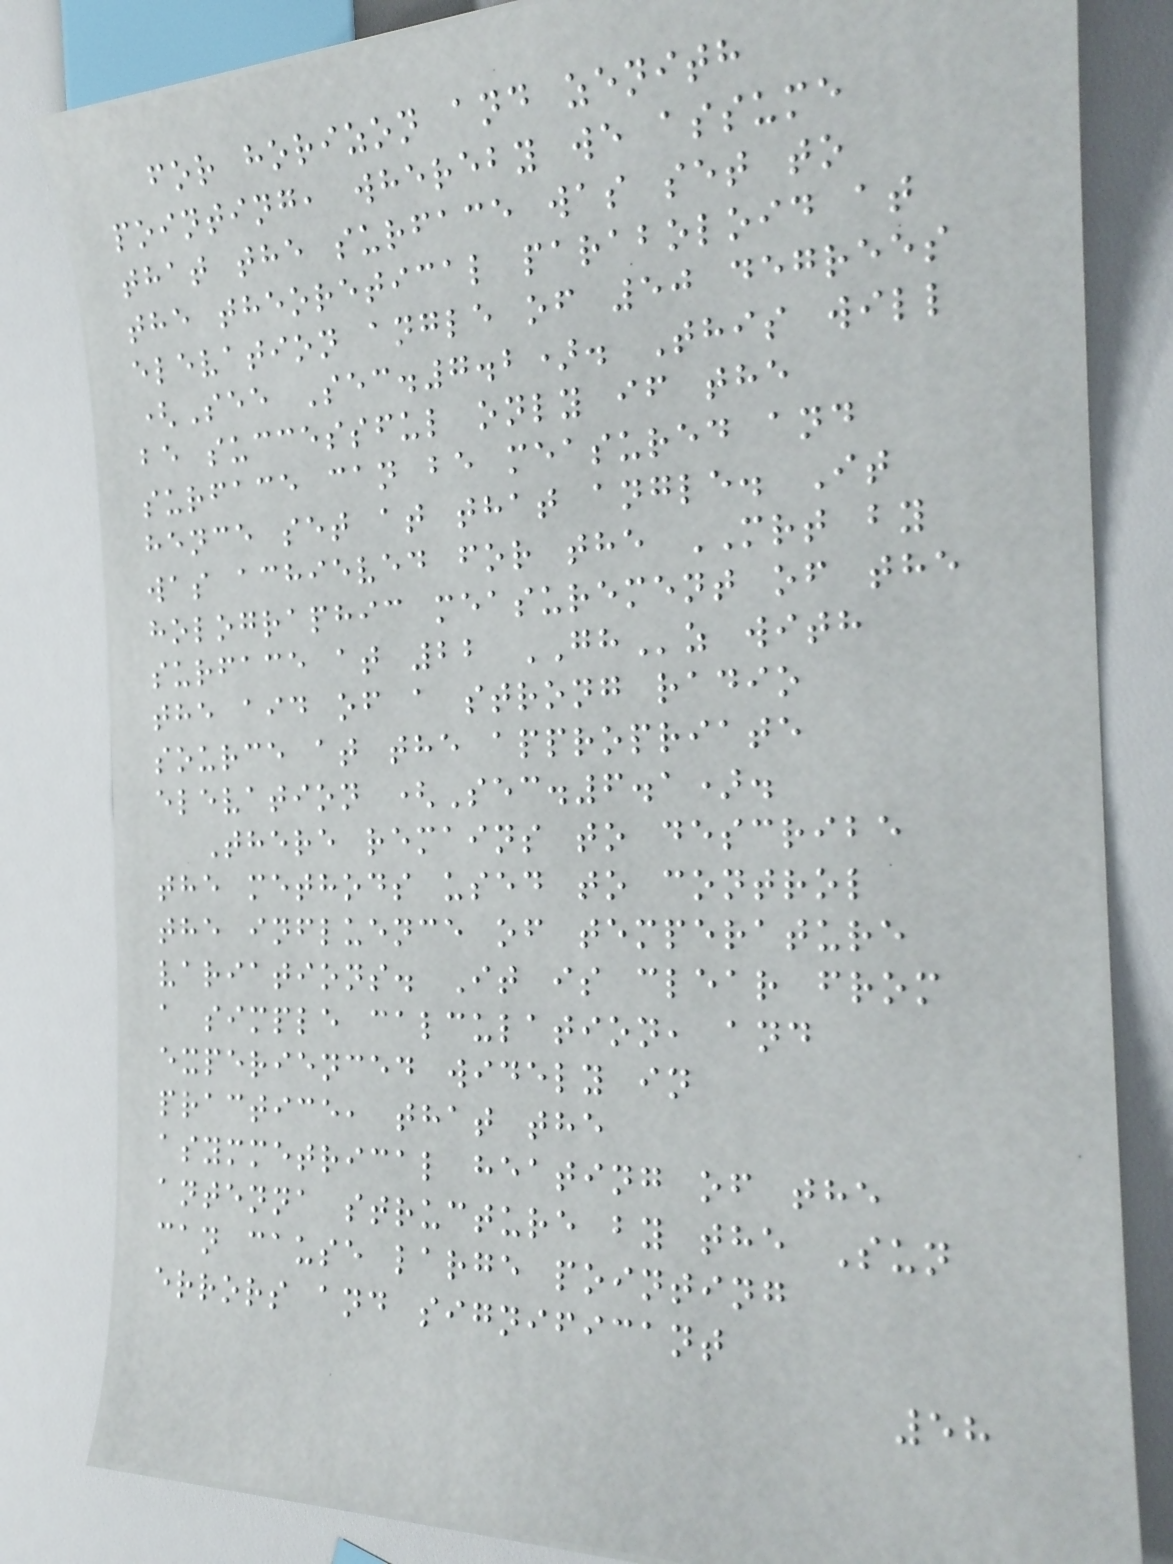for horizon and zenith
pointing, whereby we assume
that the surface was set to
the theoretical paraboloid at
elevation angle of 50 degrees
(See Sec.7.2). This will
be successful only if the
surface can be measured and
hence set at that angle. It
was achieved for the MRT by
holographic measurement of the
surface at 22 GHz with
the aid of a strong radio
source at the appropriate
elevation (Sec.6.1).
There remains to describe
the methods used to control
the influence of temperature
variations. It is clear from
a simple calculation, and
experienced widely in
practice, that the
asymmetrical heating of the
antenna structure by the Sun
can cause large pointing
errors and significant
58
